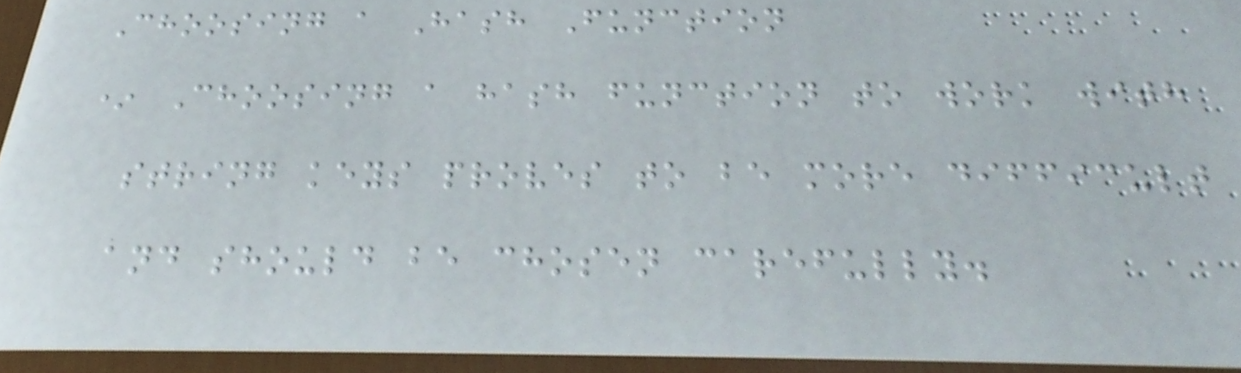Choosing a Hash Function
* Choosing a hash function to work with
string keys proves to be more difficult
and should be chosen carefully.
